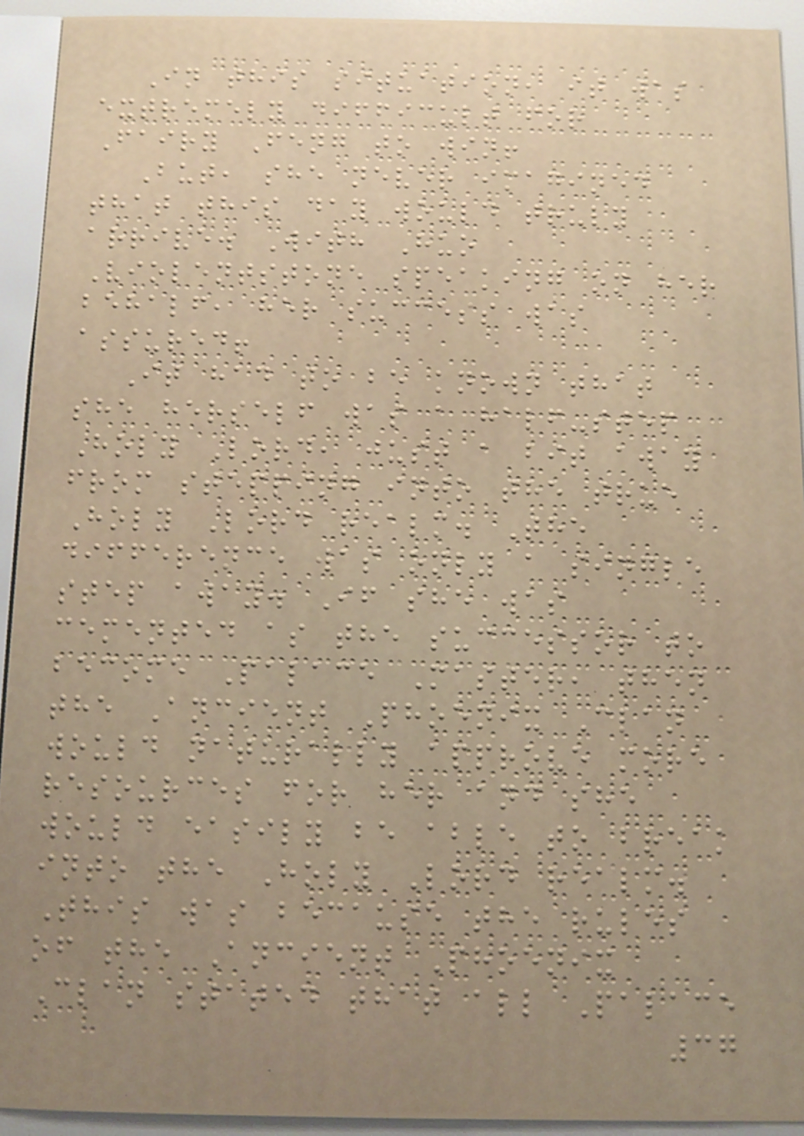In this situation, it was
extremely difficult for
Fairy Feng to win!
But, she never imagined
that this day would truly
arrive. With Huo
Violentstone speaking on her
behalf, her success was
assured!
It had to be known that
she herself was a half-step
Holy Lord, just a bit away
from stepping into the true
Holy Lord realm. The
difference was only a single
step away. If she was
cemented as the successor to
become Palace Master, then
the Ancient Phoenix Clan
would naturally approve more
resources for her and she
would easily be able to break
into the Holy Lord realm.
This was because the rules
of the Ancient Phoenix
Clan stated that all Palace
37
